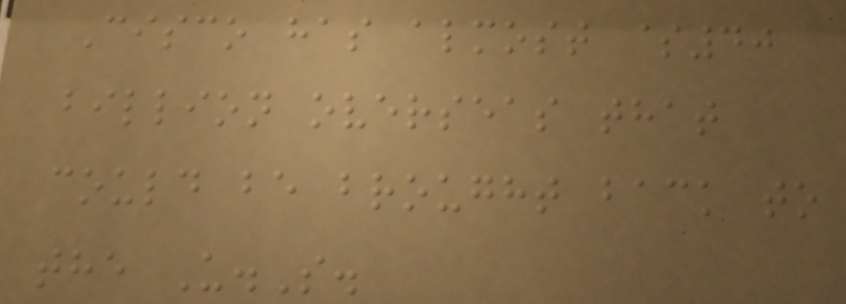Cisco has almost $40
billion overseas that
could be brought back to
the U.S.
